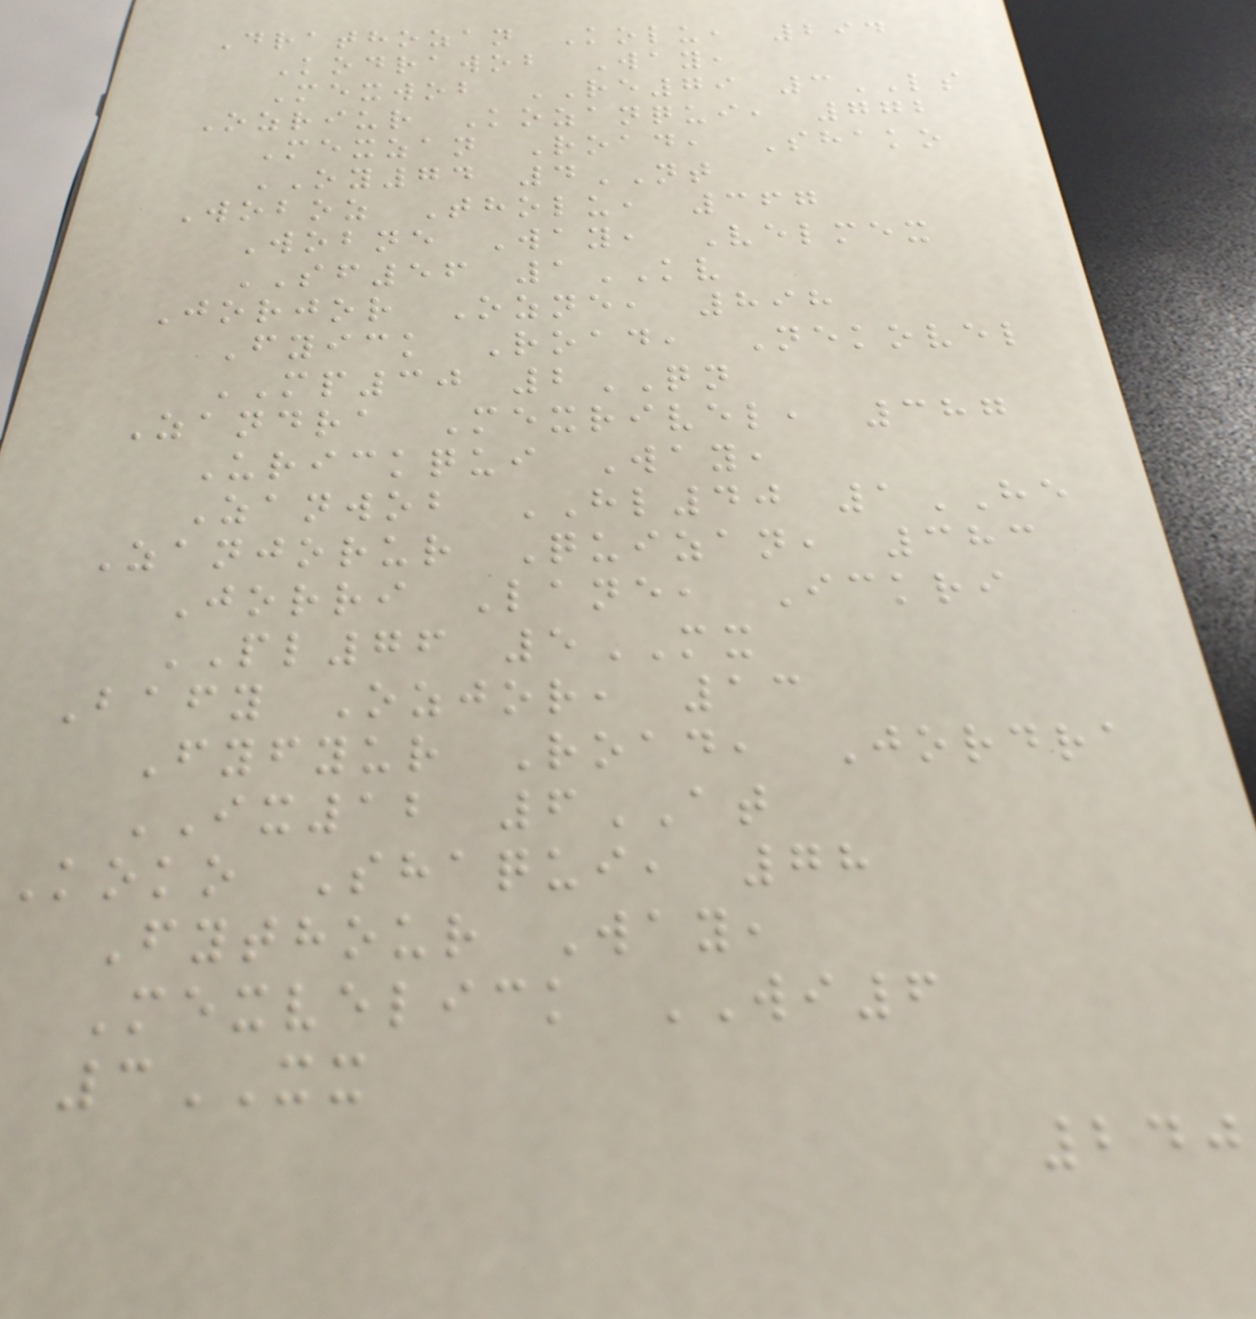Drathozan Kolu, 294
Kodrawob Way,
Mexwob RE79 3LS
Ozriur Kozanqui, 772
Mexzan Road, Shako
OY74 4NT
Woboz Tholu, 367
Wobne Way, Velmex
SF56 1KV
Jorjor Ozne, 898
Fyick Road, Nekovel
MP30 2QN
Zandra Mexrivel, 387
Urickqui Way,
Zanwob HL40 1HE
Zanjorur Quizan, 383
Jorri Lane, Ickri
PL76 5MX
Bafy Ozjor, 13
Fyfyur Road, Jordra
IX12 6AT
Koko Shaqui, 78
Fythour Way,
Mexvelick WI6
3XX
240
